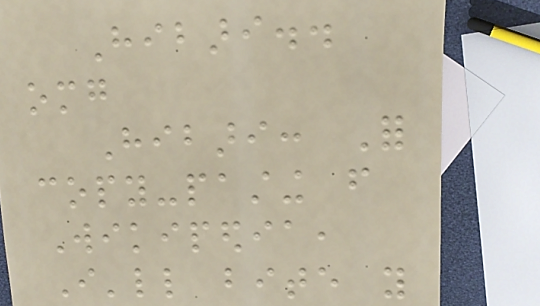Hibari..
omg
Hibari: For
copy-pasting from
Wikipedia,
I'll bite you
